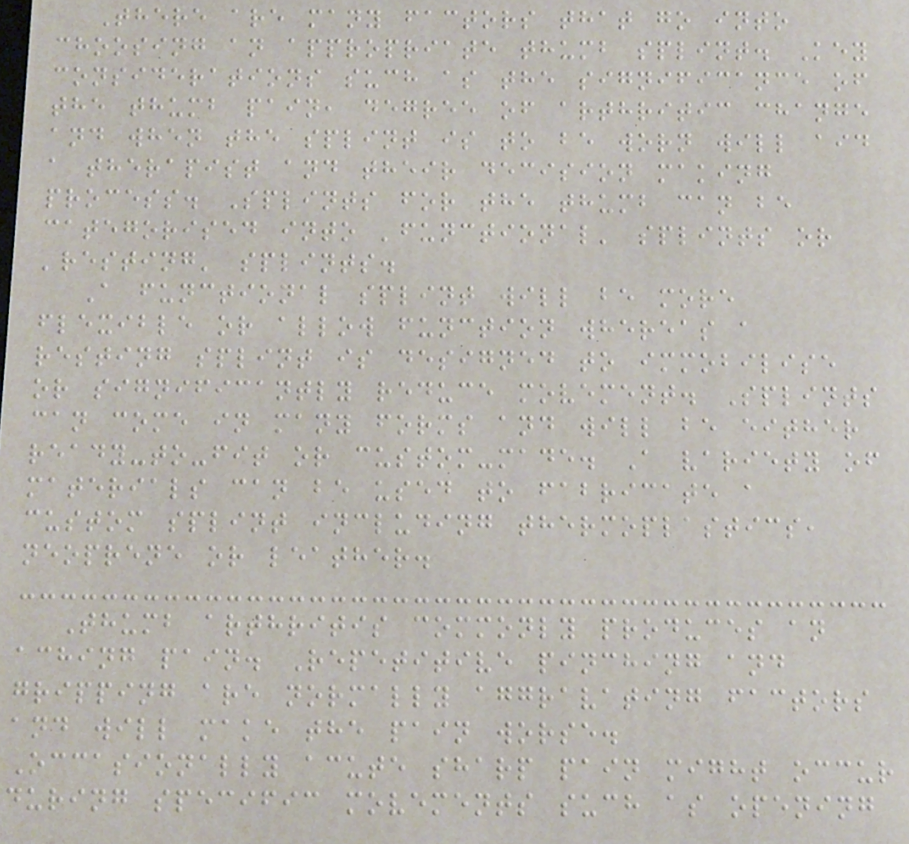There are many factors that go into
choosing an appropriate thumb splint. Key
considerations such as the significance of
the thumb pain, degree of arthritic change
and when the splint is to be worn will aid
a therapist and their decision making
process. Splints for the thumb can be
categorised into 'functional' splints or
'resting' splints.
A functional splint will be more
flexible or allow function whereas a
resting splint is designed to immobilise
or significantly reduce movement. Splints
can come in many forms and will be either
ready-to-fit or custom-made. A variety of
materials can be used to fabricate a
custom splint including thermoplastics,
neoprene or leather.
Thumb arthritis commonly produces an
aching pain. Repetitive pinching and
gripping are normally aggravating factors
and will make the pain worse.
Occasionally acute sharp pain might occur
during specific movements such as opening
